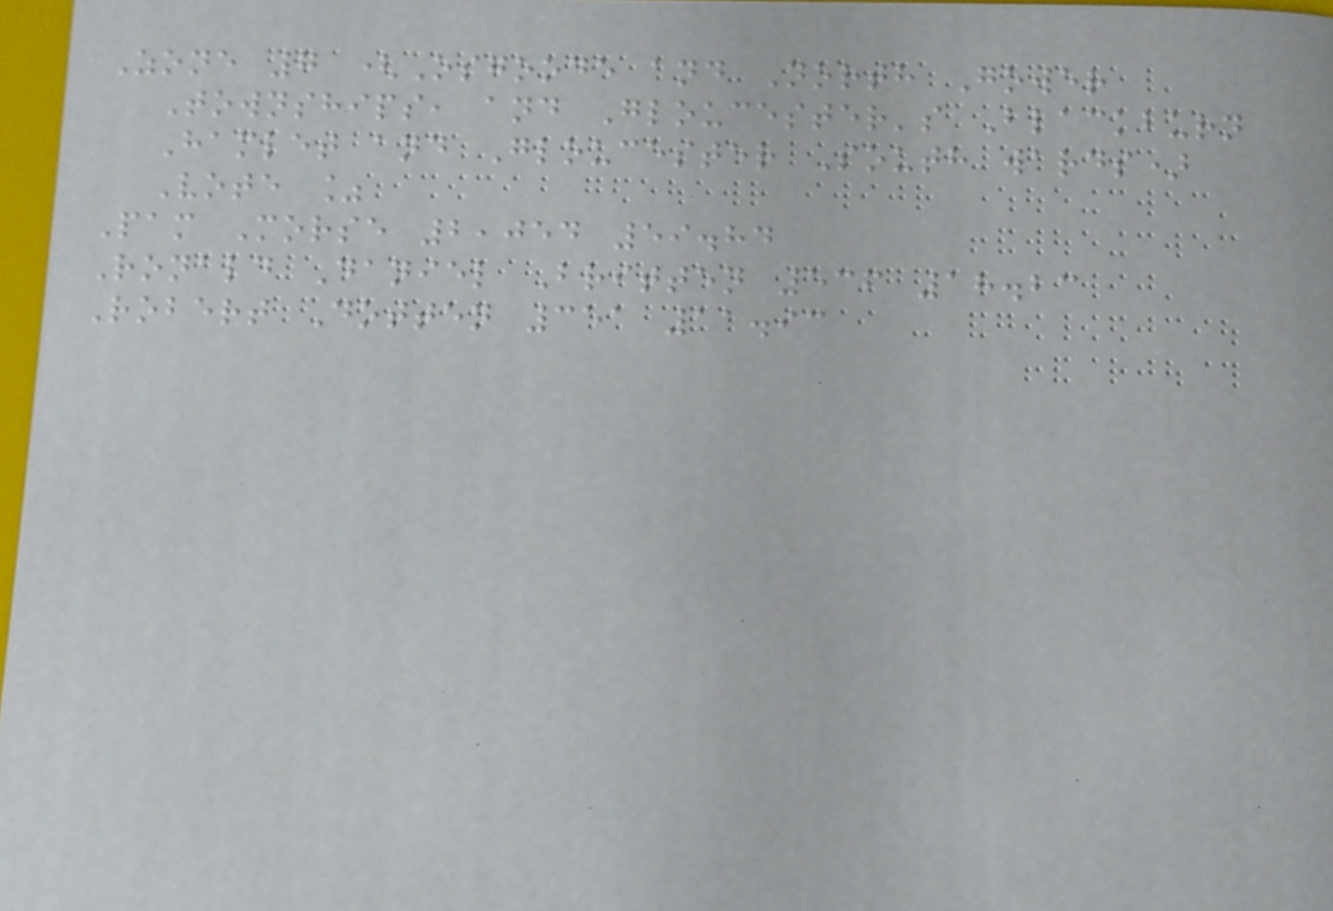Zone 7 (Osgoode and North Gower
Townships, and Gloucester's Blackburn
Hamlet and Gloucester South wards)
Vote %
Pam Morse 2,054 59.84
Ronald Daniel Britten 536 18.23
Robert Dotten 351 11.93
